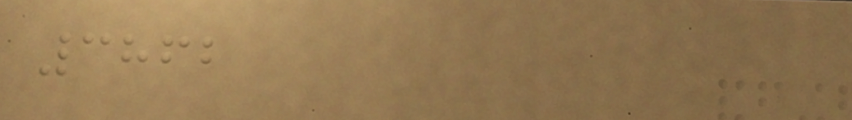3862
